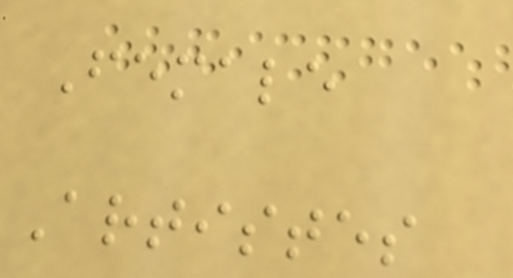Female
Artistes
